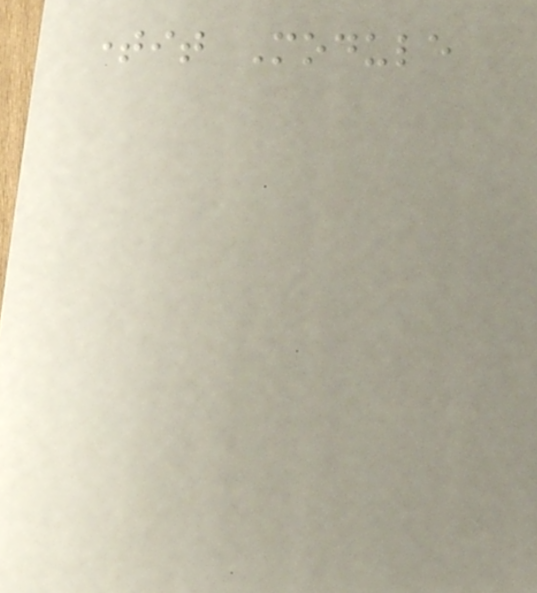timeit Module
